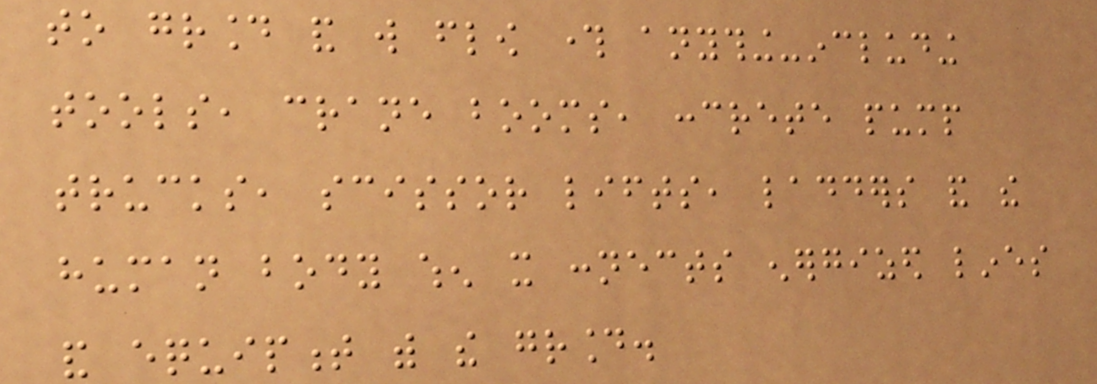to ground and will flow through anything-including
tools, crane booms, concrete pump
trucks, scissor lifts, ladders and the
human body when it connects energized lines
and equipment with the ground.
